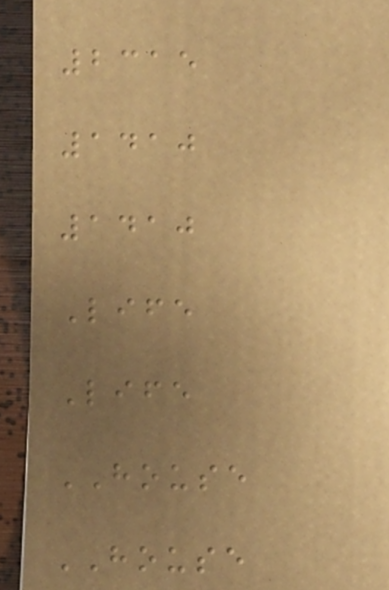2315
1410
1410
Life
Life
HOUSE
HOUSE
